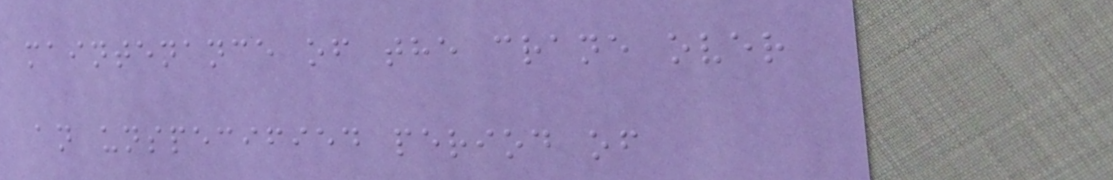maintenance of the crane over
an unspecified period of
